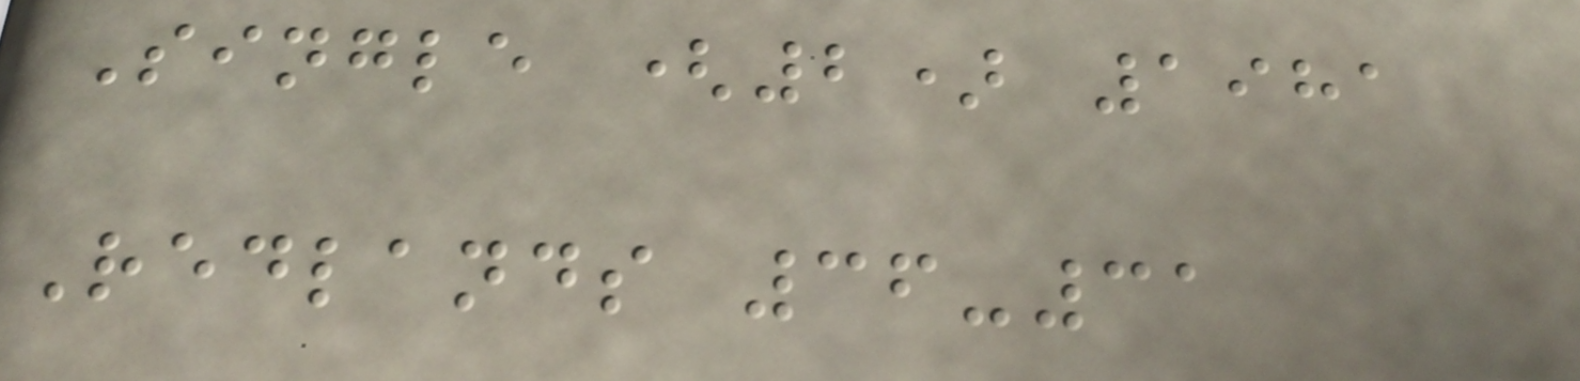Single (2) 1981
Redlands 36-31
